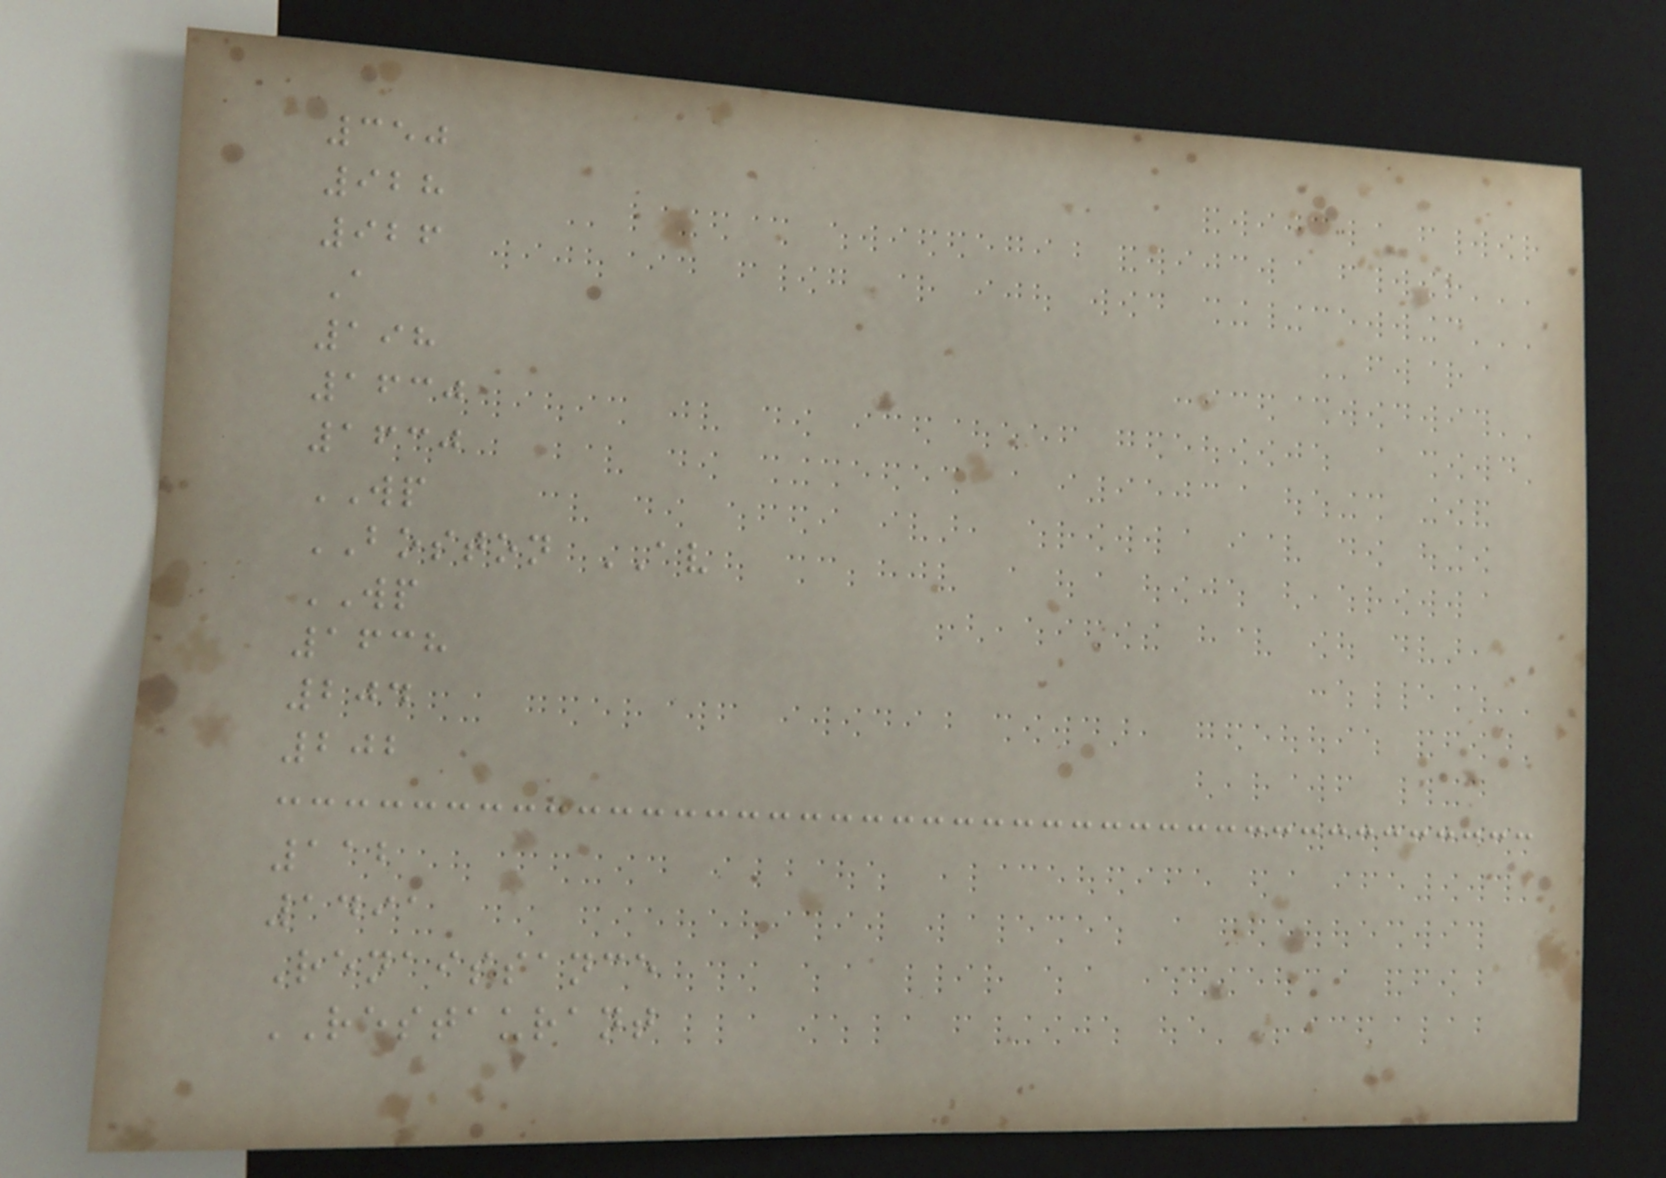350
928
926
A
198
1630
1630
WP
BOSTON AV
WP
1638
204
202
112
1491
Renaissance
RESTAURANT
